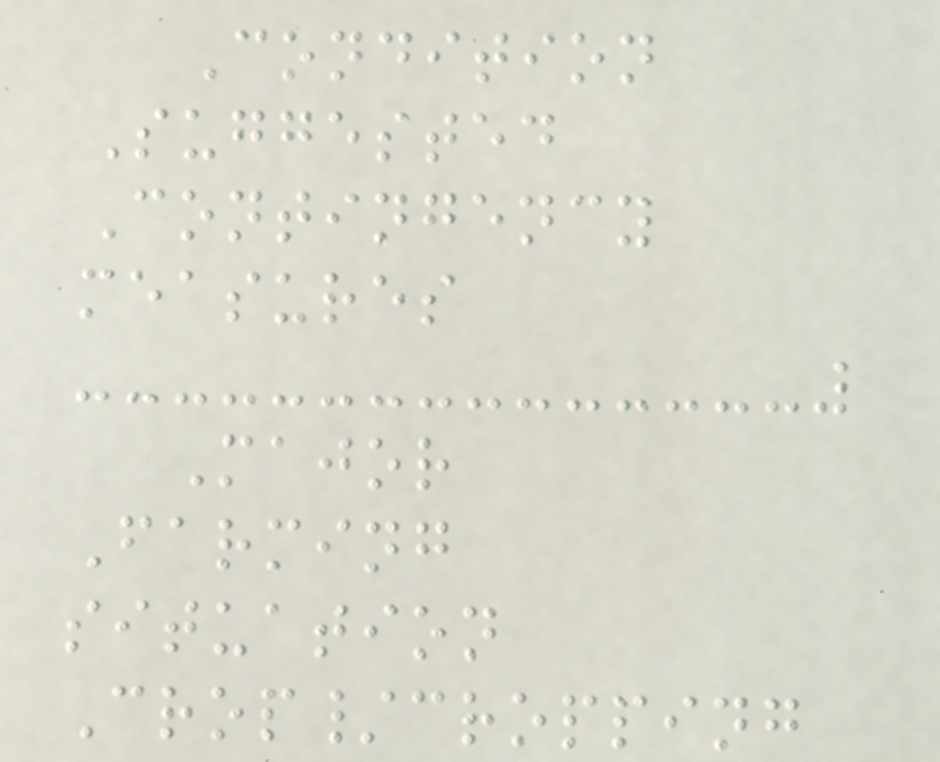Condition
Suggested
Contingency
measures
Major
Farming
situation
Crop/cropping
